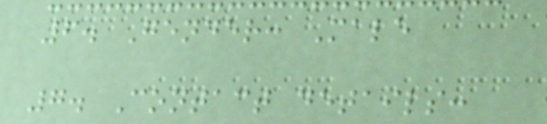6. Gender: Male
7. Contact details:
